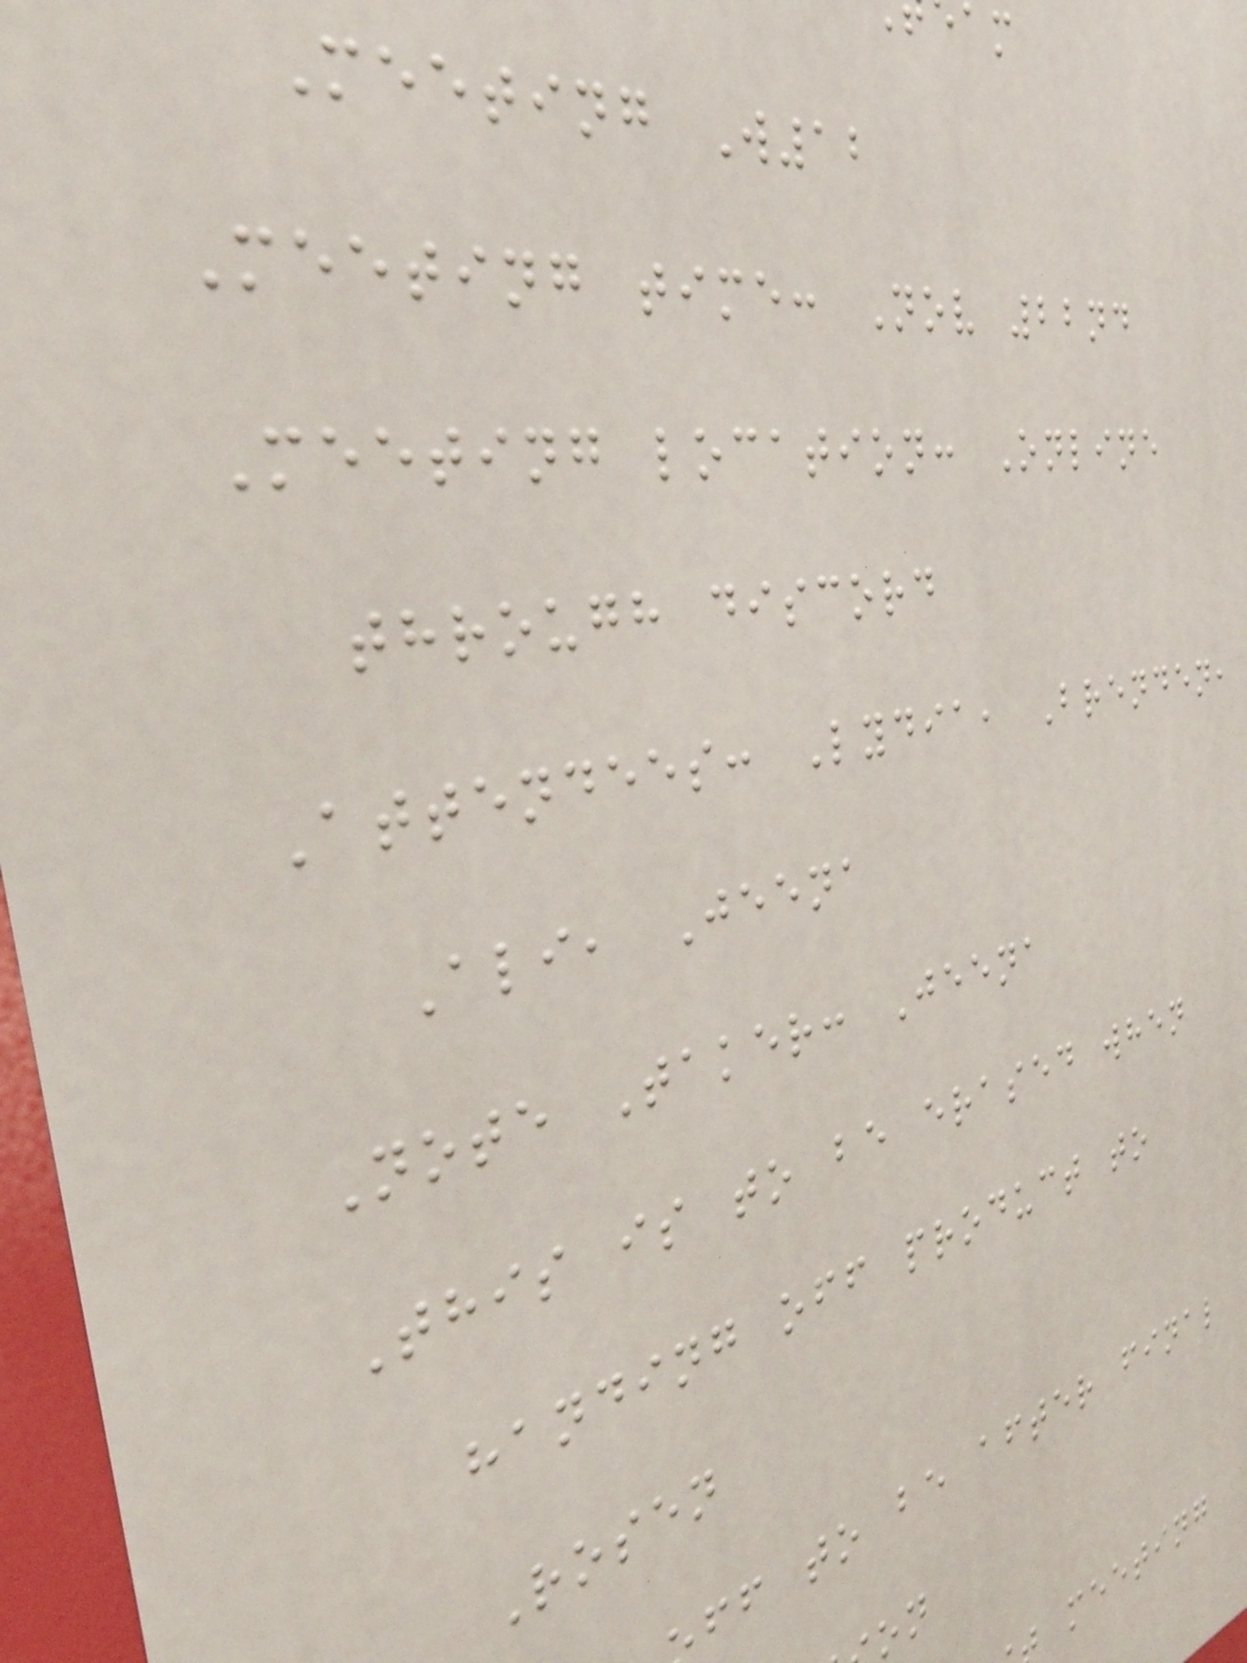Meeting W12
Meeting time: Nov 22nd
Meeting location: Online
through discord
Attendees: Lydia, Brenden,
Ali, Jeena
Note Taker: Jeena
This is to be erased when
handing off product to
Rosen
ff to be after final
meeting
